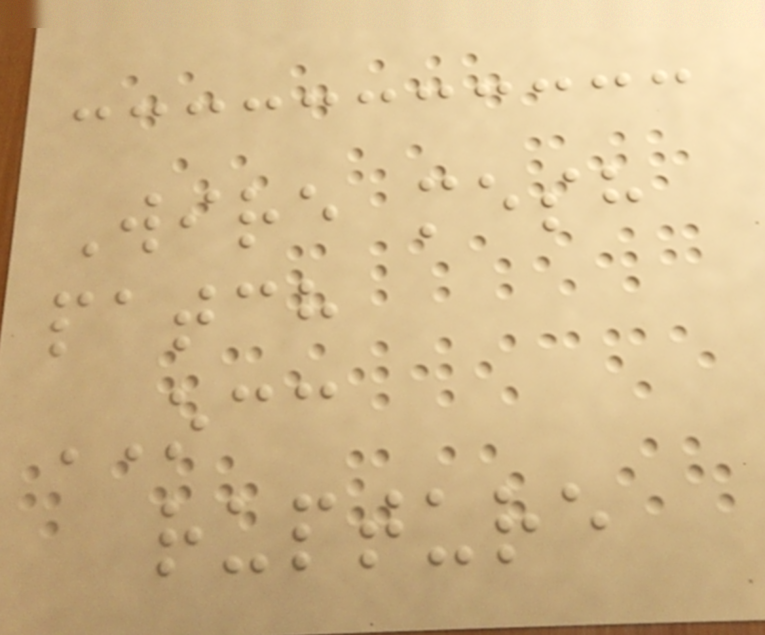Wire mesh
patch
OCC
rupture
